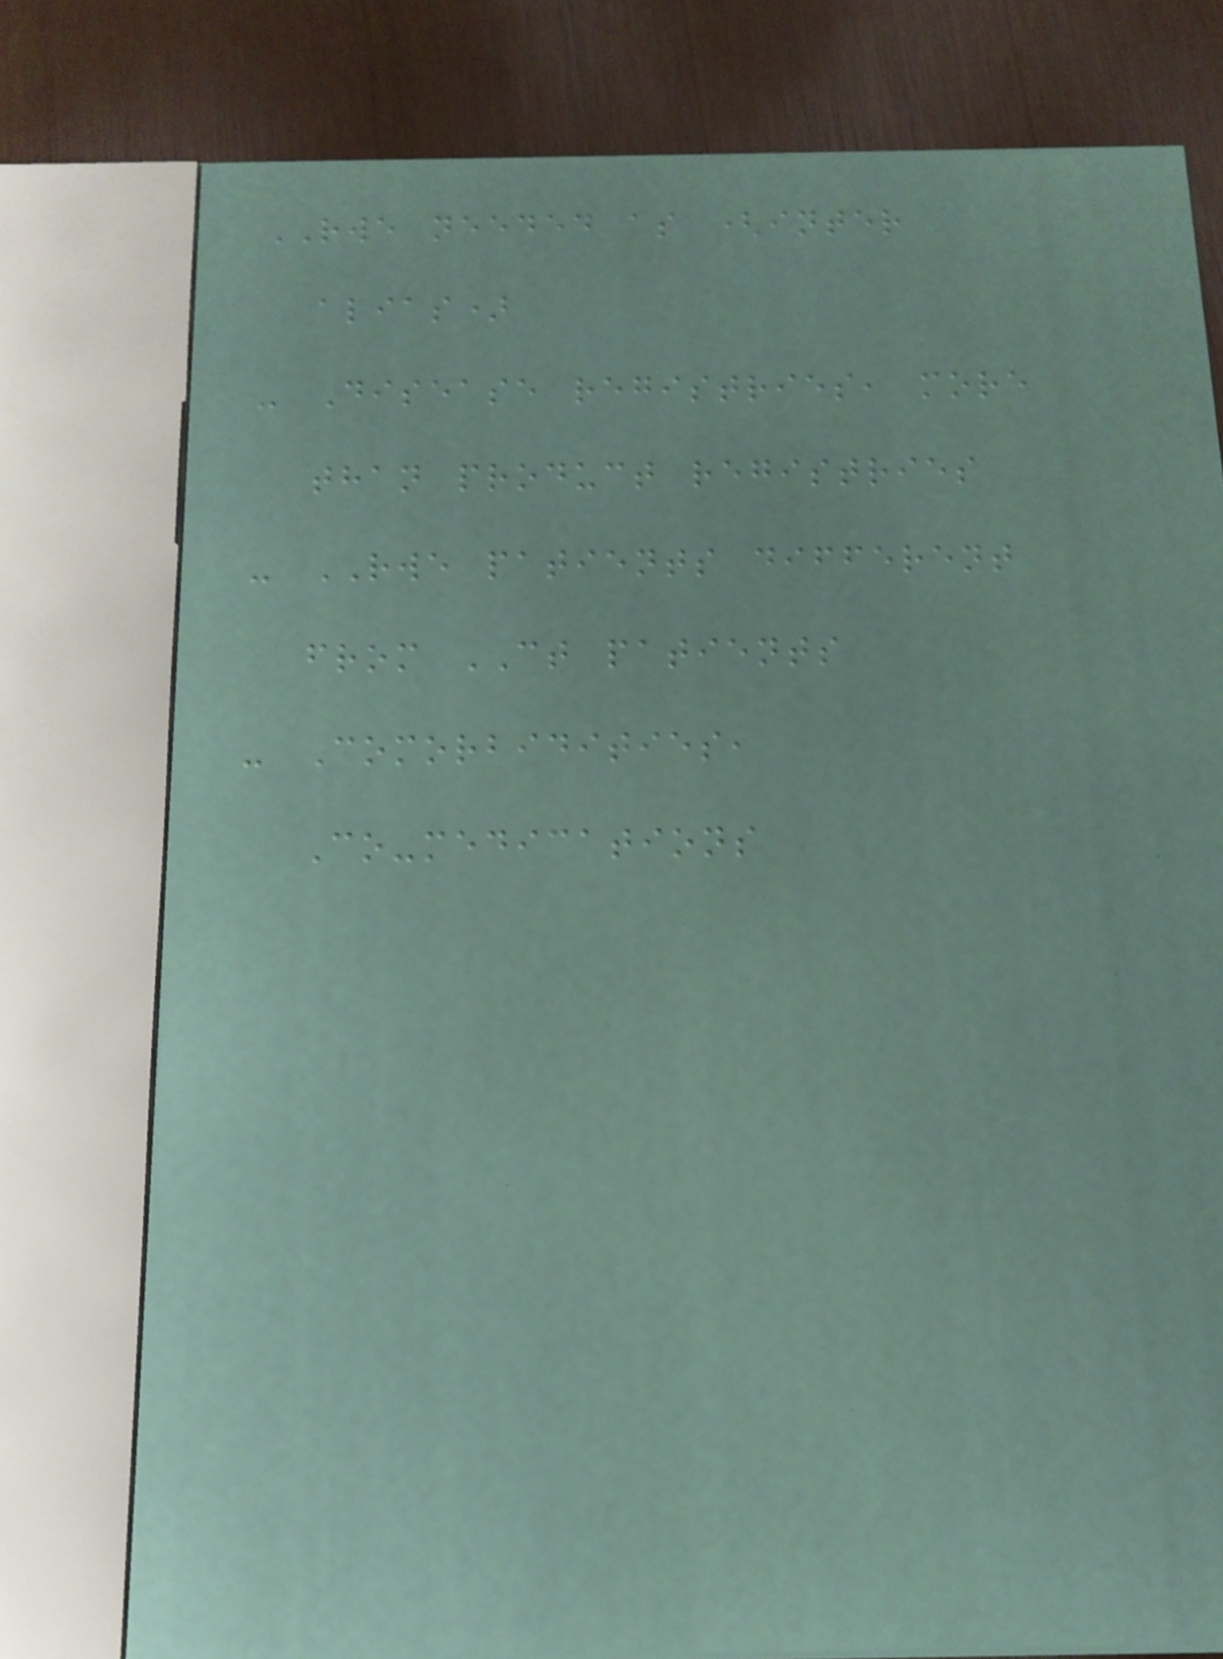RWE needed as (inter
alias)
- Disease registries, more
than product registries
- RWE patients different
from CT patients
- Comorbidities,
Co-medications
